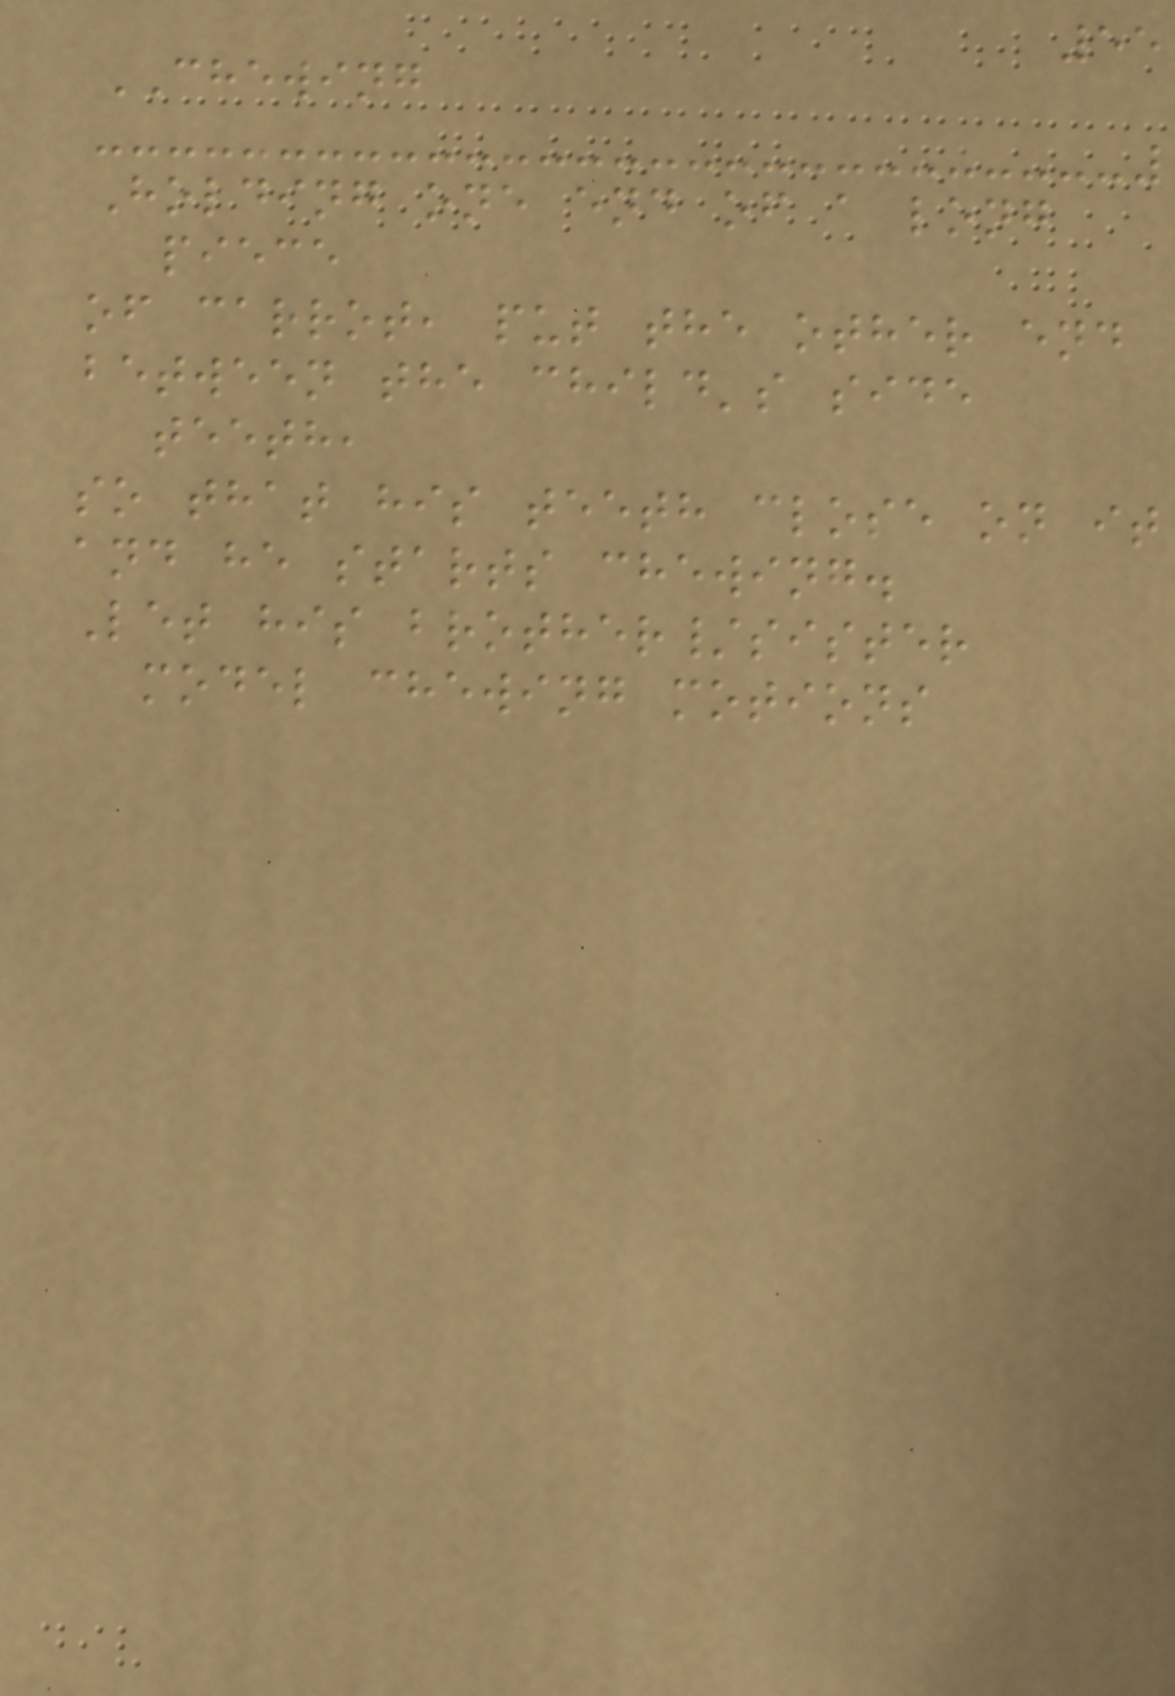55
CHEWING
Holding one end of a long
piece
of carrot, put the other end
between the child's side
teeth,
so that his teeth close on it
and he starts chewing.
Let his brother/sister
model chewing motions
